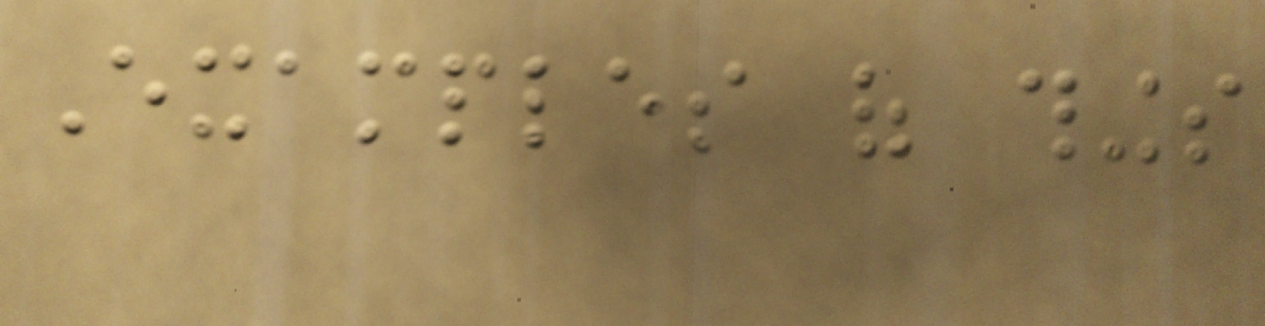Examples of things
